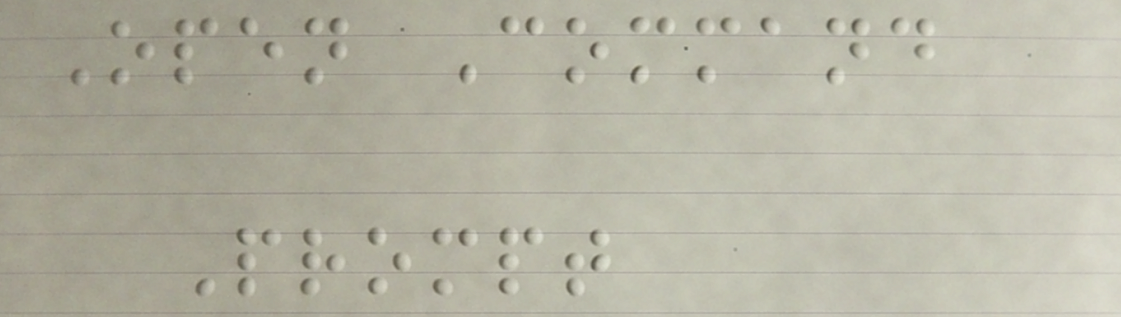Open Command
Prompt
